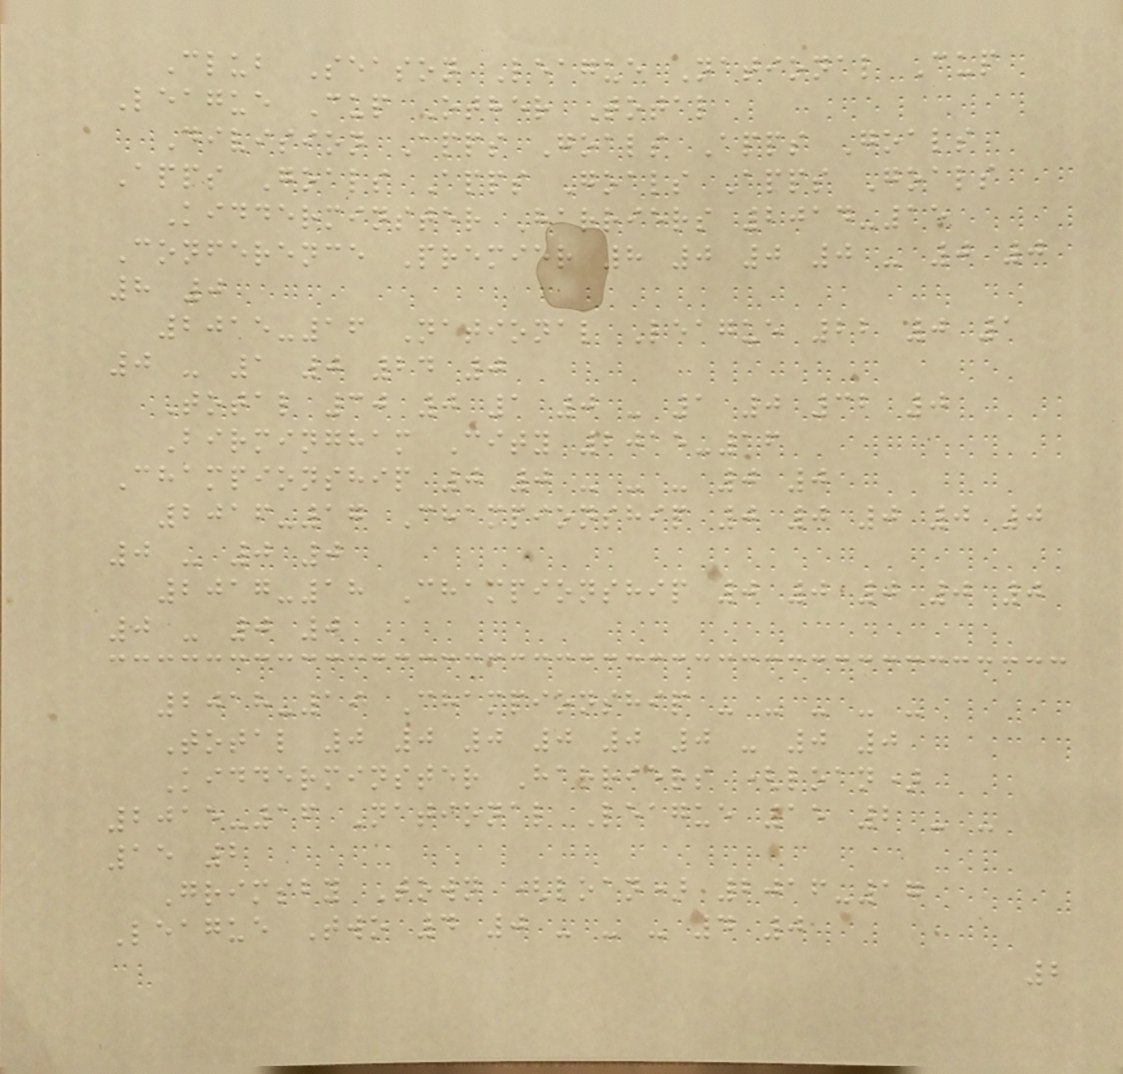Club Season League National Cup
League Cup Other Total
Division Apps Goals Apps Goals
Apps Goals Apps Goals Apps Goals
Kidderminster Harriers 2014-15
Conference Premier 8 0 0 0 - 0 0
8 0
2015-16 National League 22 0 1
0 - 1 0 24 0
Total 30 0 1 0 - 1 0 32 0
Birmingham City 2015-16
Championship 0 0 - - - 0 0
2016-17 Championship 0 0 0 0 0
0 - 0 0
2017-18 Championship 0 0 0 0 0
0 - 0 0
2018-19 Championship - - - - -
Total 0 0 0 0 0 0 - 0 0
Kidderminster Harriers (loan)
2015-16 National League 15 2 - -
15 2
Grimsby Town (loan) 2016-17
League Two 4 0 - - - 4 0
2
